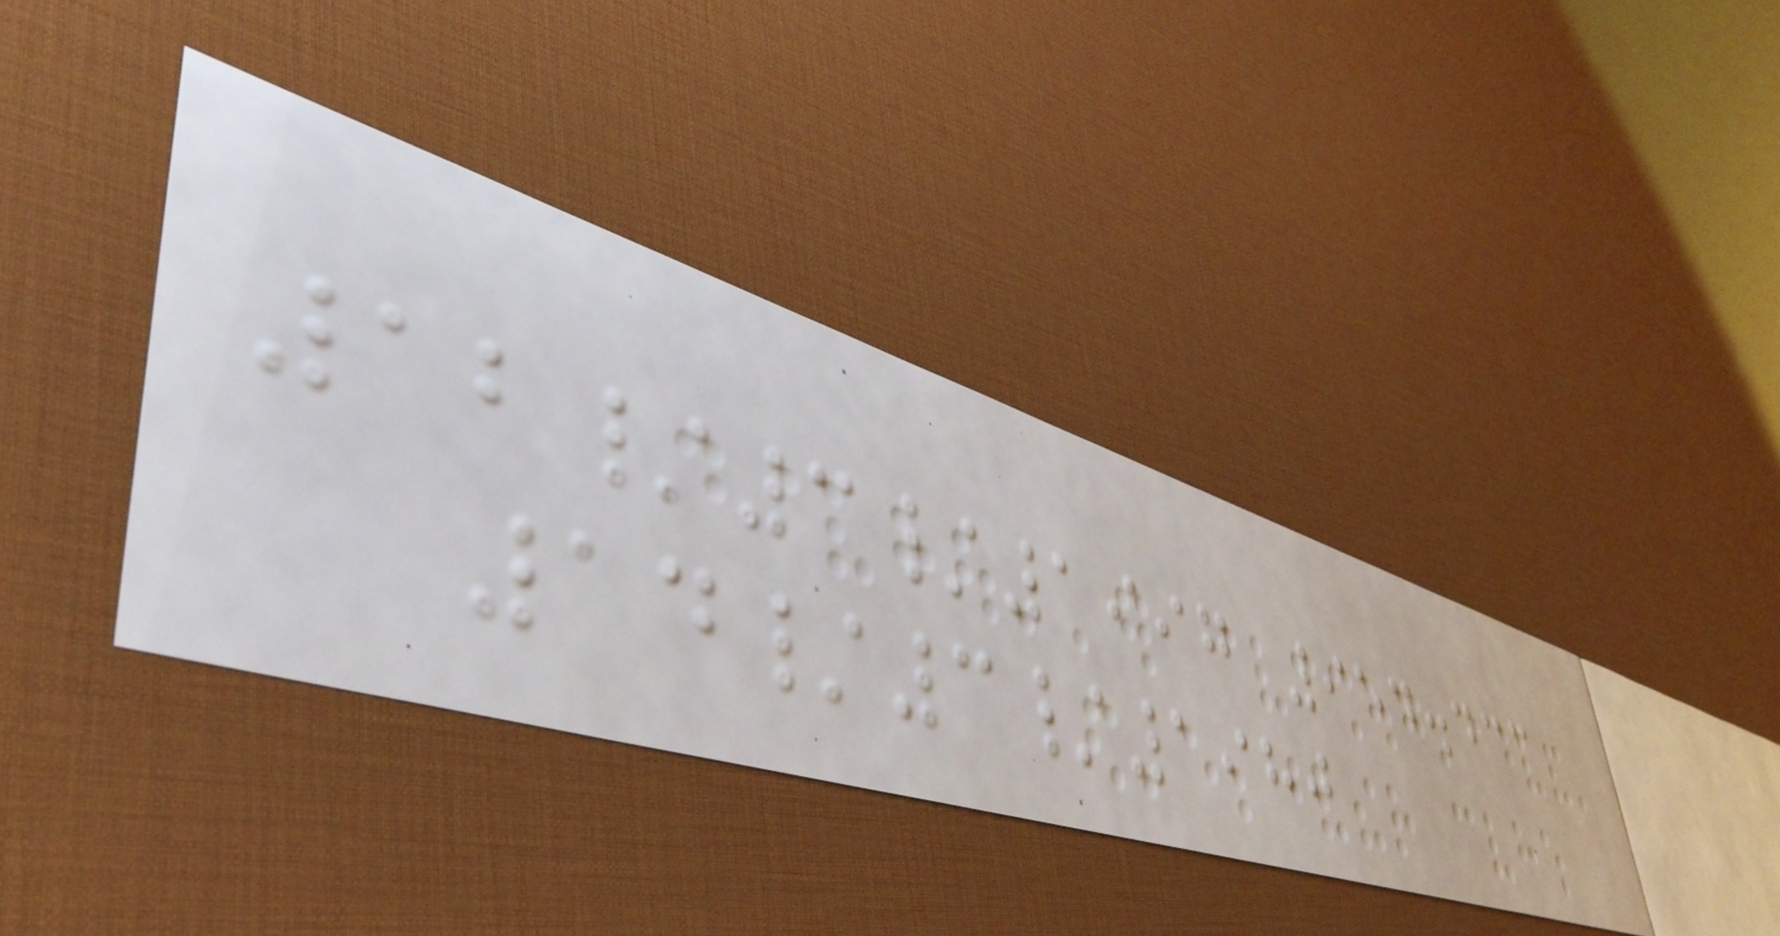12/3/1997 954.433
14/3/1980
